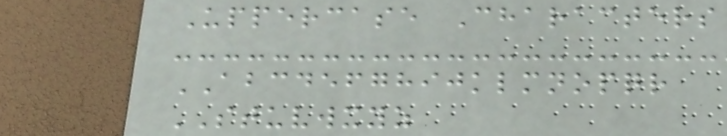Uppercase Characters
ABCDEFGHIJKLMNOPQR
STUVWXYZ
